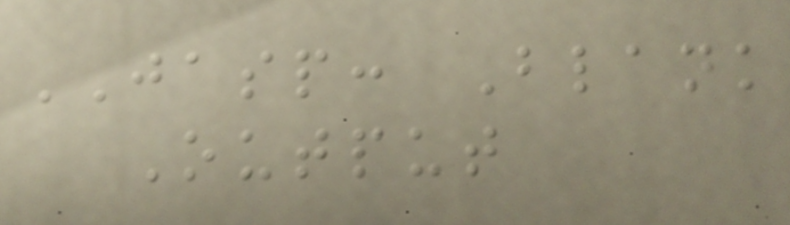JASP: Blank
Output
